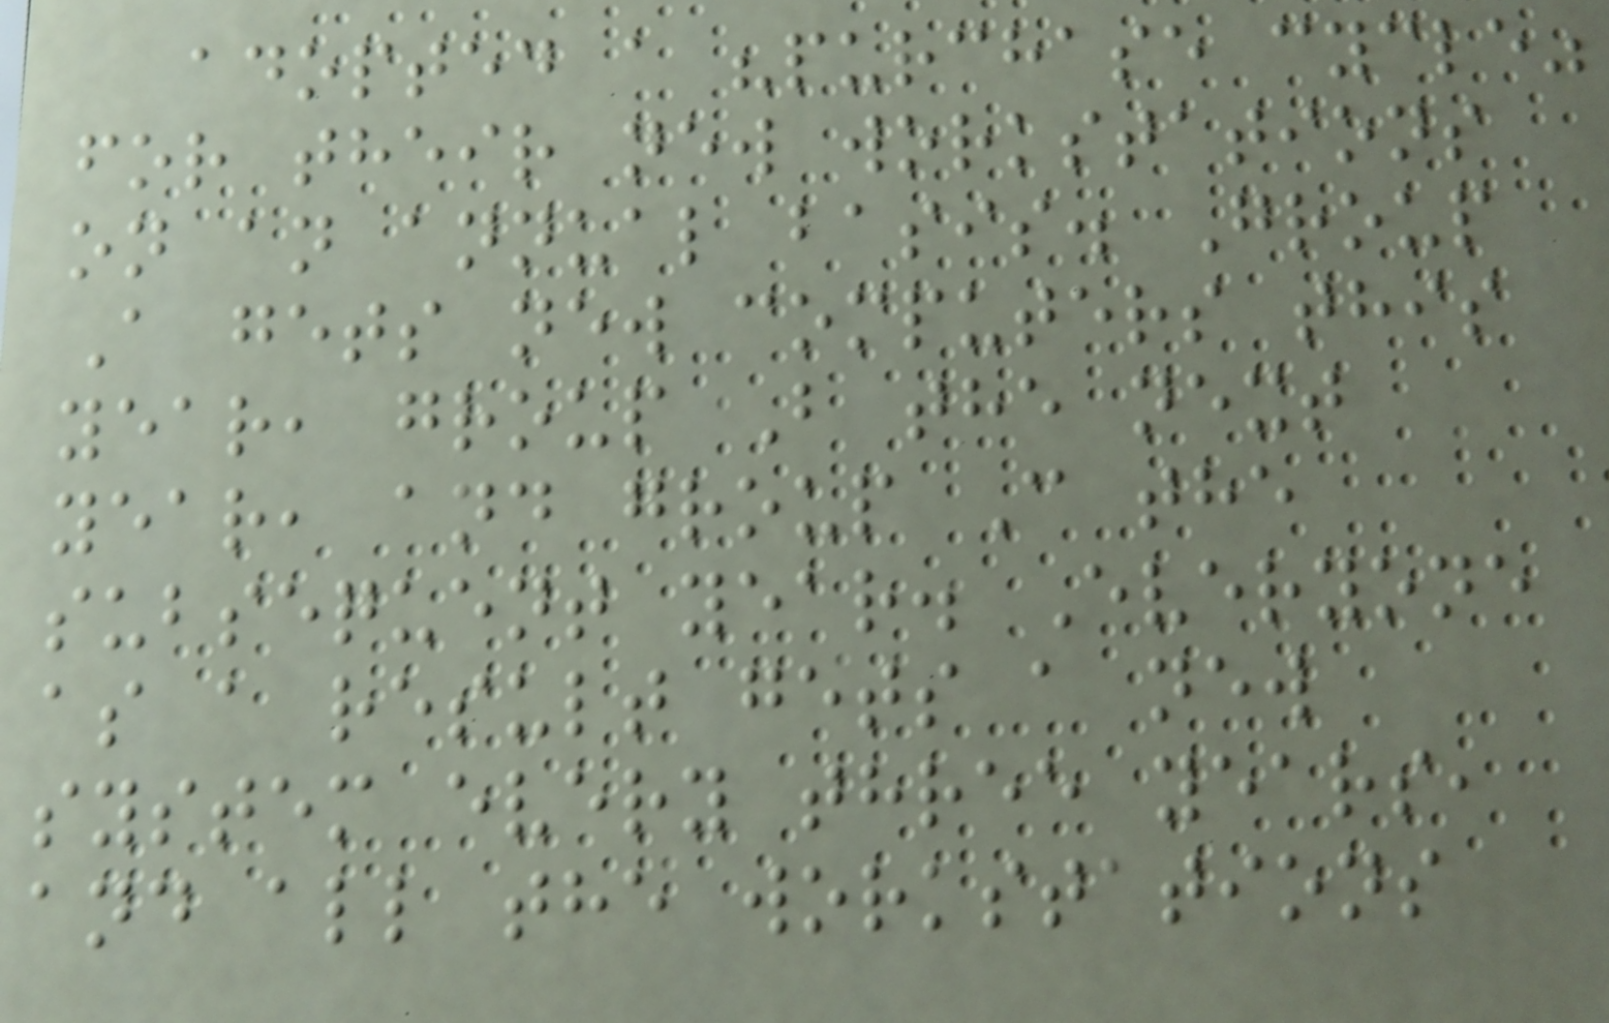adopted a "purchase cycle"
for their new workstations
on an annual basis. Group
A gets new computers this
year, group B the next
year, and group C the
subsequent year. Everyone
as a result gets a new
system every three years,
and all the workstations
